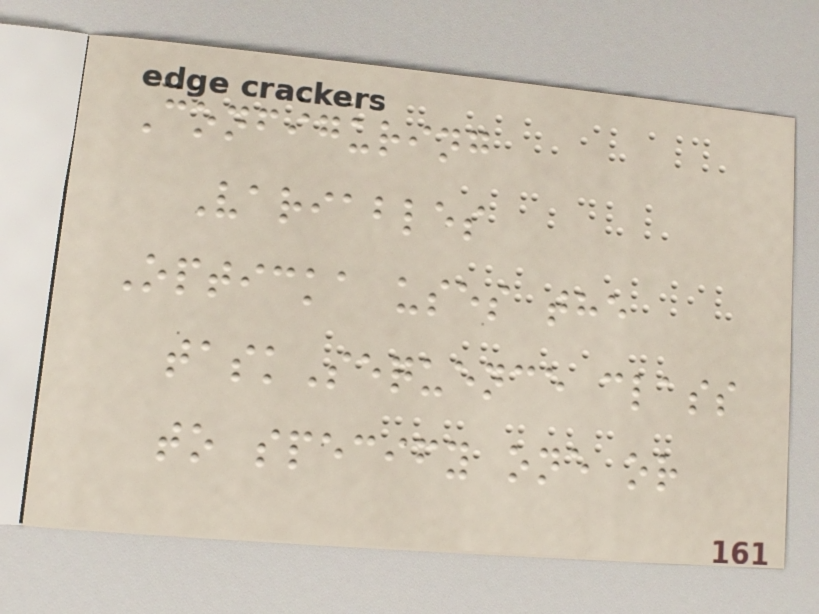Configuring
Variables
Opticka uses the
taskSequence class
to specify one or
